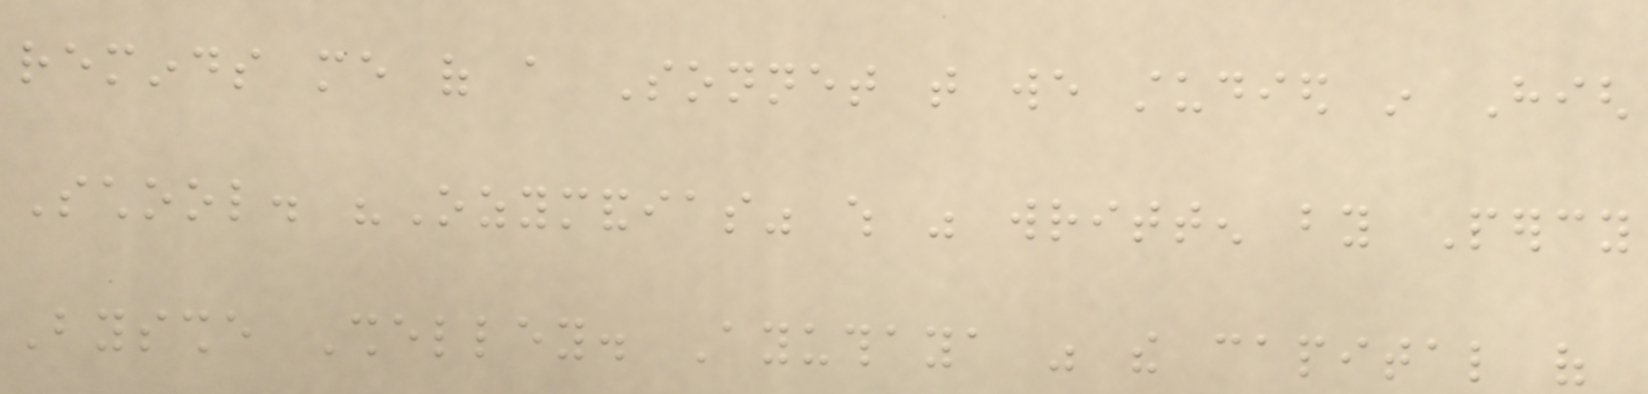reminds me of a Sonnet that we studied in High
School. "Ozymandias" which was written by Percy
Bysshe Shelley. Ayuthaya was the capital of
